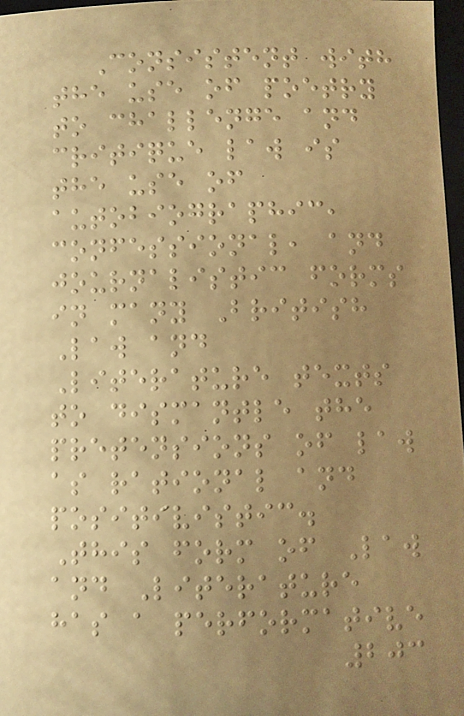Consistent with
the use of poetry
to challenge and
critique law is
the use of
autobiographic,
confessional, and
journalistic forms
in many British
Law and
Literature texts
to dismantle the
pretensions of law
as rational and
positivistic.
This form of Law
and Literature
has a performative
203
